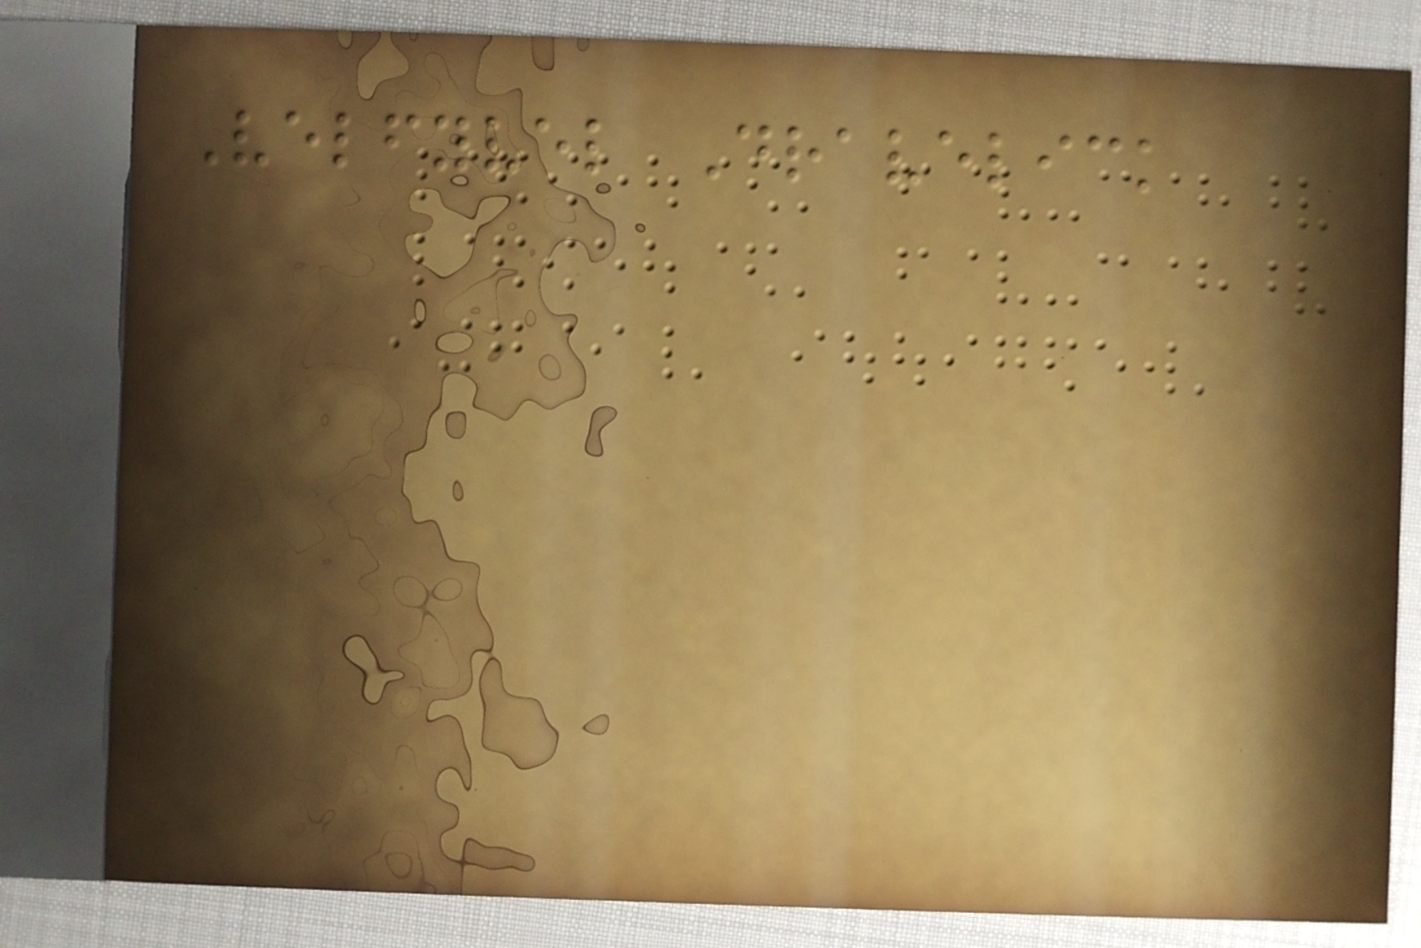Velfyvel Dravelick
